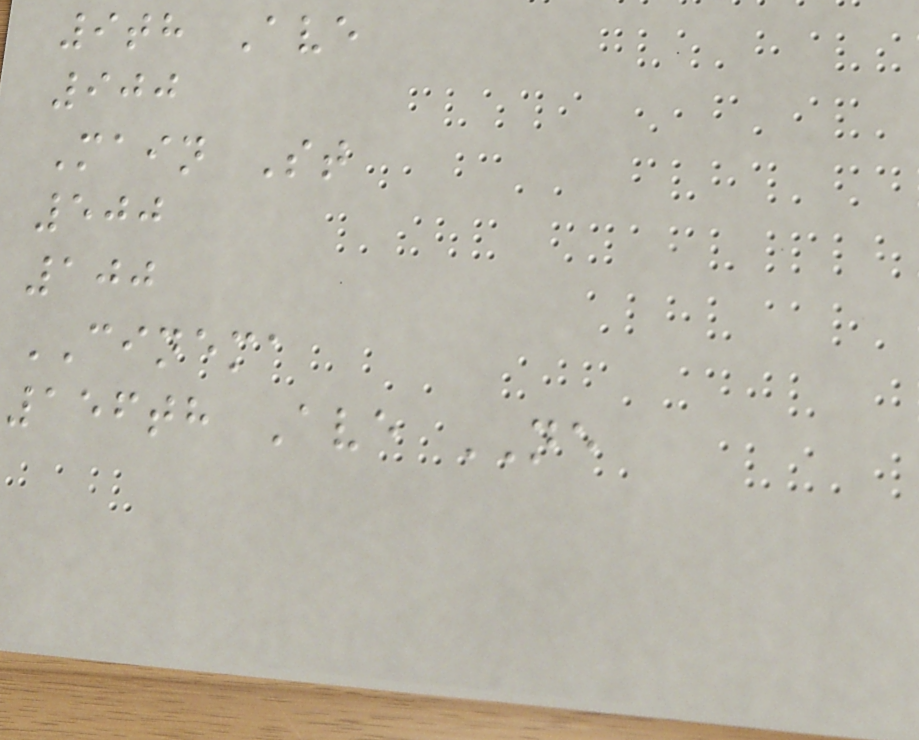9th Ave
900
Main St
500
100
CINEMA
156th Ave NE
